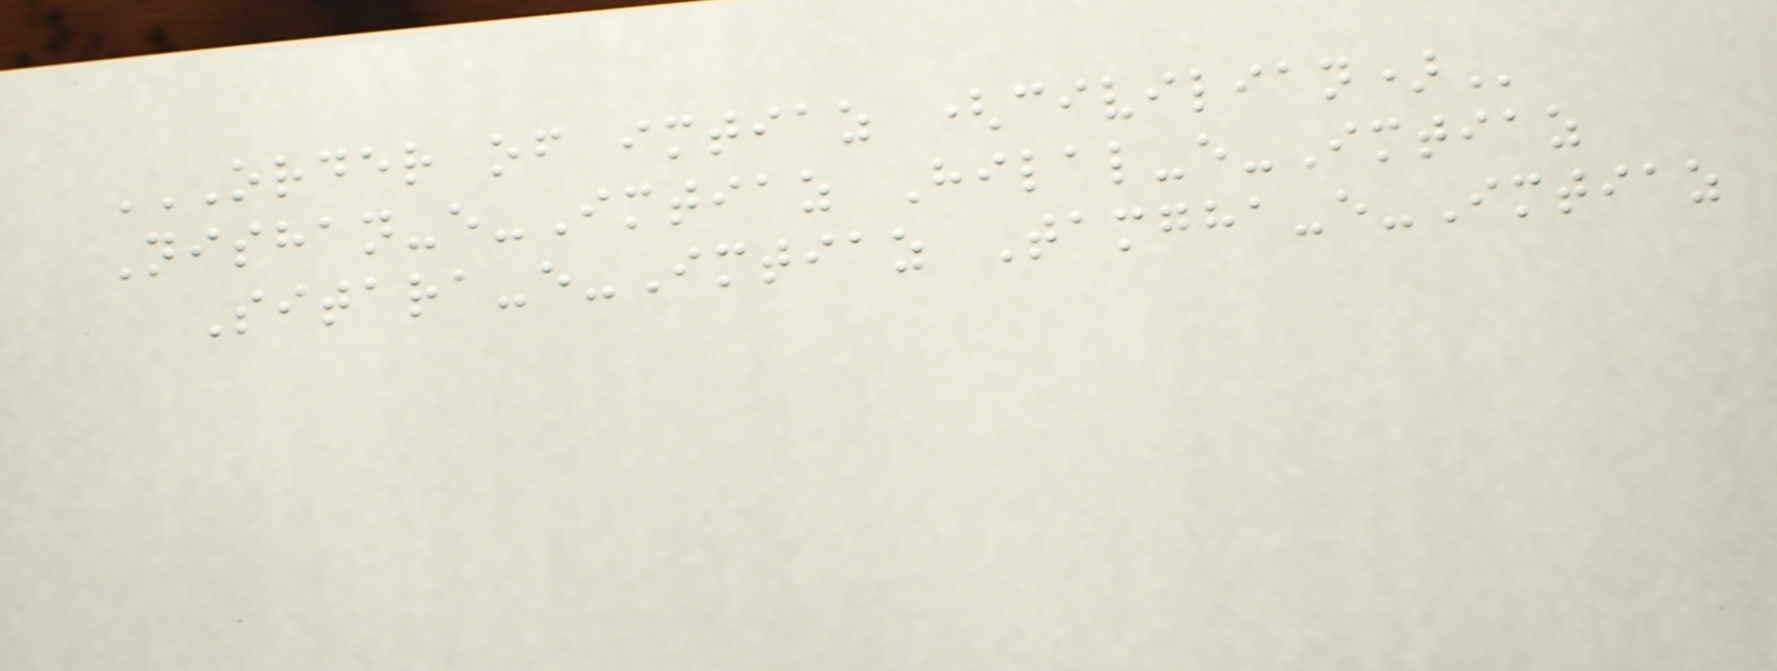ORDER OF IMTIAZ (CIVILIAN)
Nishan-e-Imtiaz Hilal-e-Imtiaz
Sitara-e-Imtiaz Tamgha-e-Imtiaz
